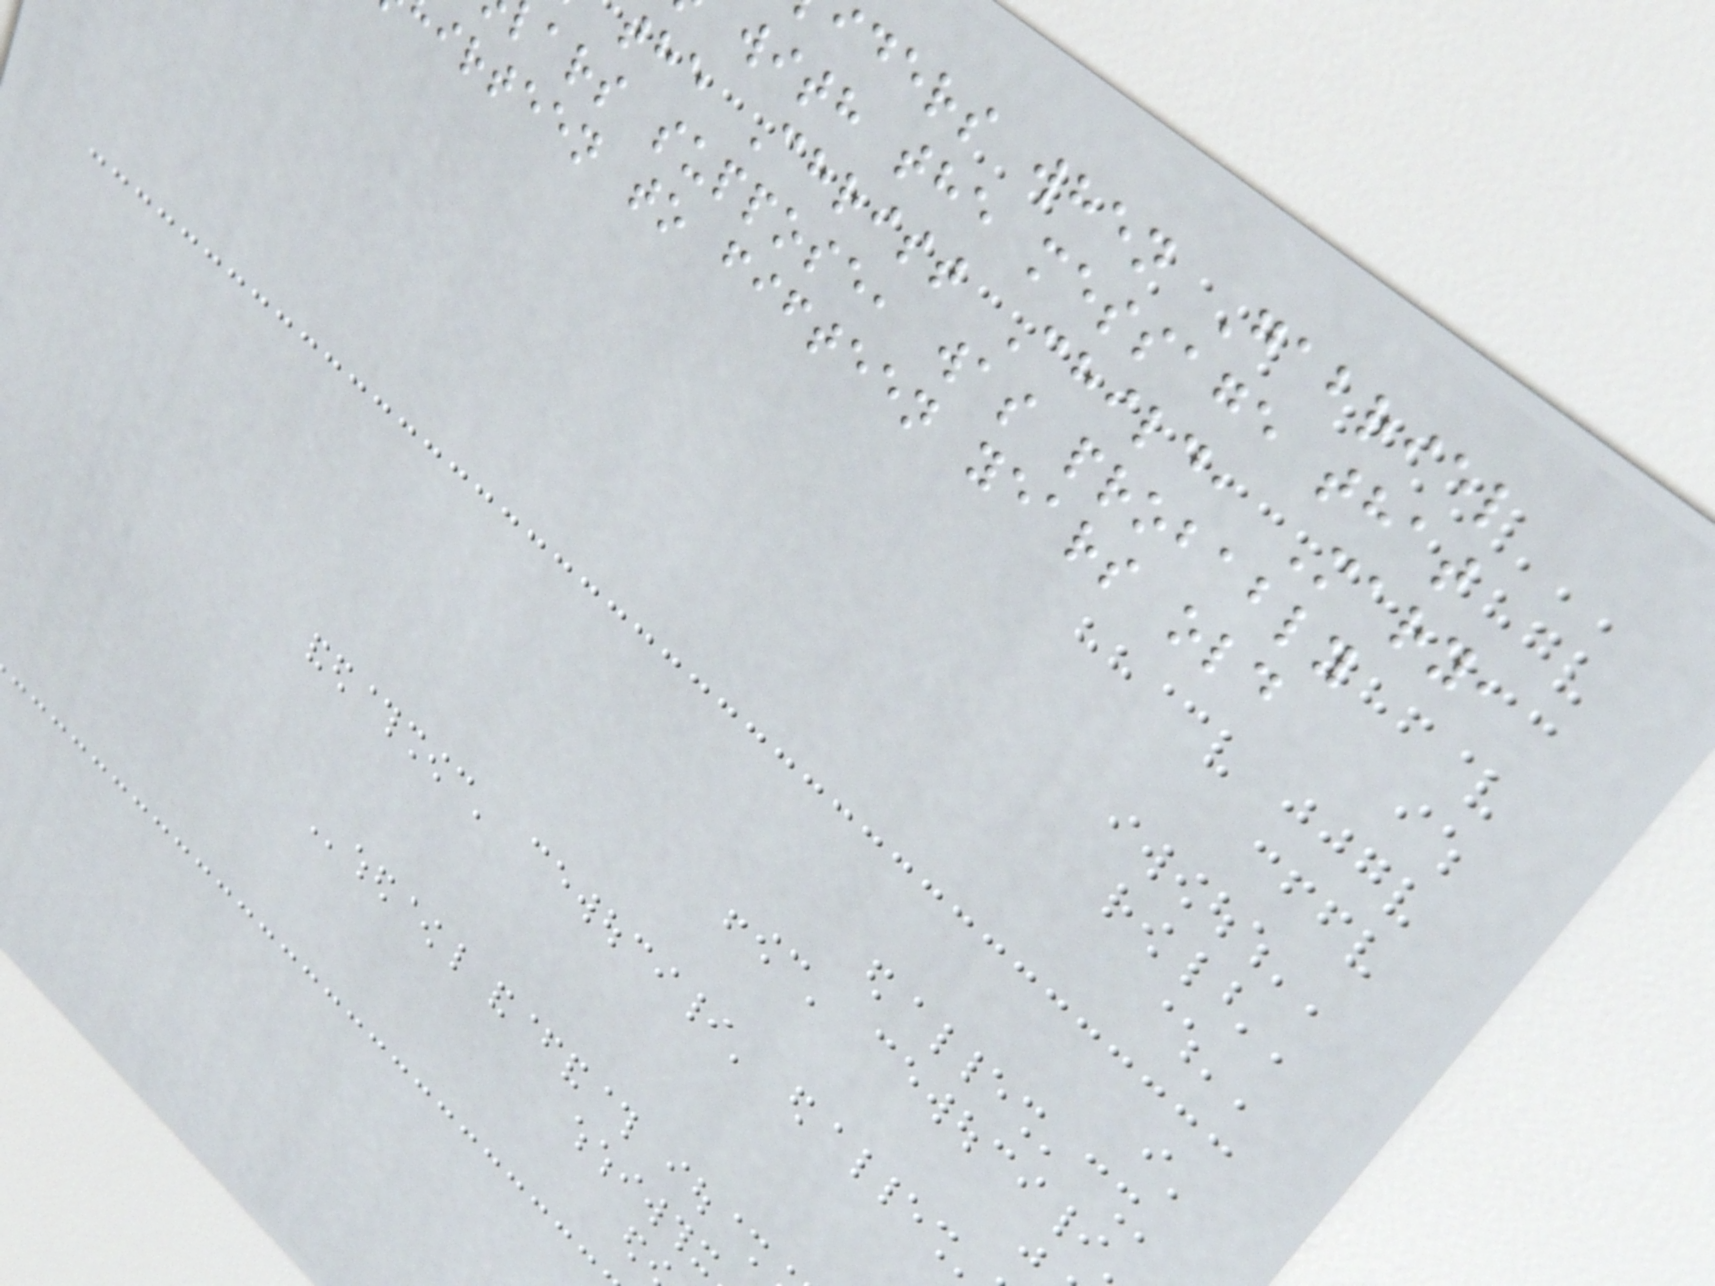ders when Gabriel
with the message that
the Christ Child, Mary,
ars suppose, was probably
irteen to fifteen years old
